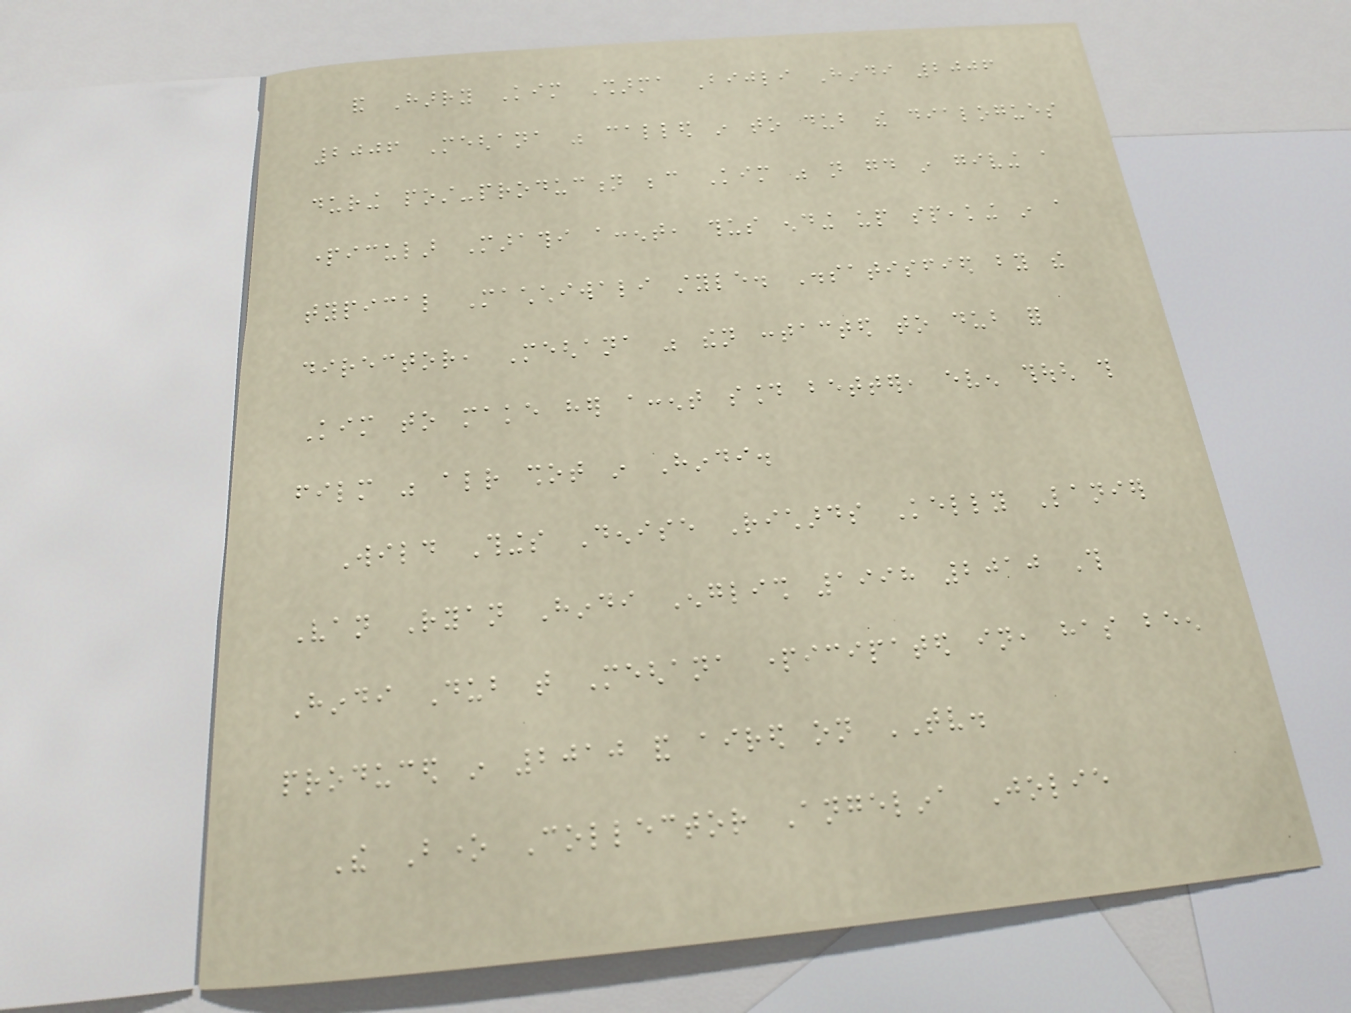and Harry Kim Sharma Bijli Hindi 2006
2006 Meghana was called in to dub the dialogues
during post-production because Kim was not good in giving a
particular Marathi accent, thus ending up speaking in a
typical Machchiwali style. Dissatisfied by the
director, Meghana was then contacted to dub for
Kim to make her accent sound better, even though this
film was already shot in Hindi.
Wild Things Denise Richards Kelly Lanier
Van Ryan Hindi English 1998 2010 This
Hindi Dub that Meghana participated in, has been
produced in 2010 and aired on TV.
The Bone Collector Angelina Jolie
